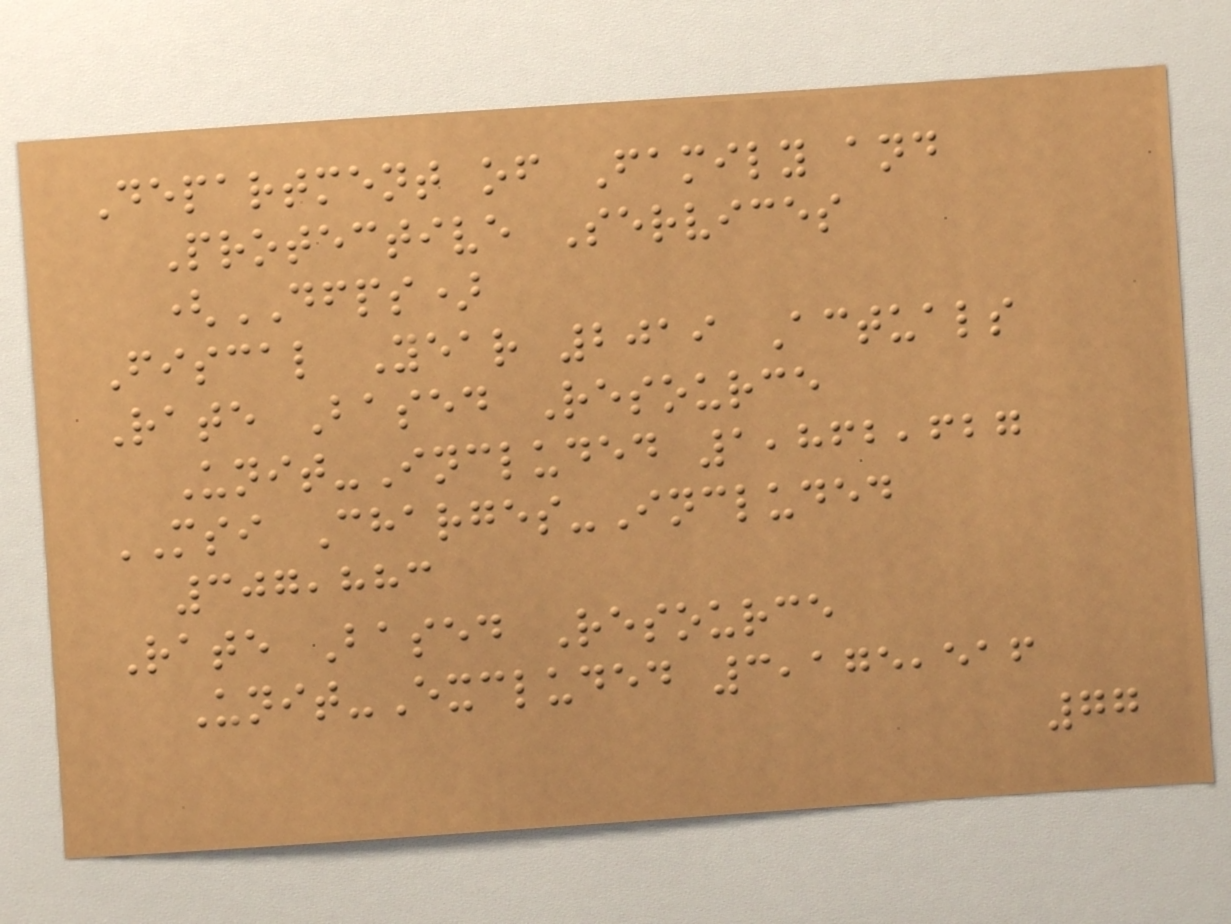Department of Family and
Protective Services
(DFPS)
Fiscal Year 2019 Actuals
Rate Based Resource
Unit-Included 1,862,627
MSI Charges-Included
307,883
Rate Based Resource
Unit-Excluded 3,175,516
77
